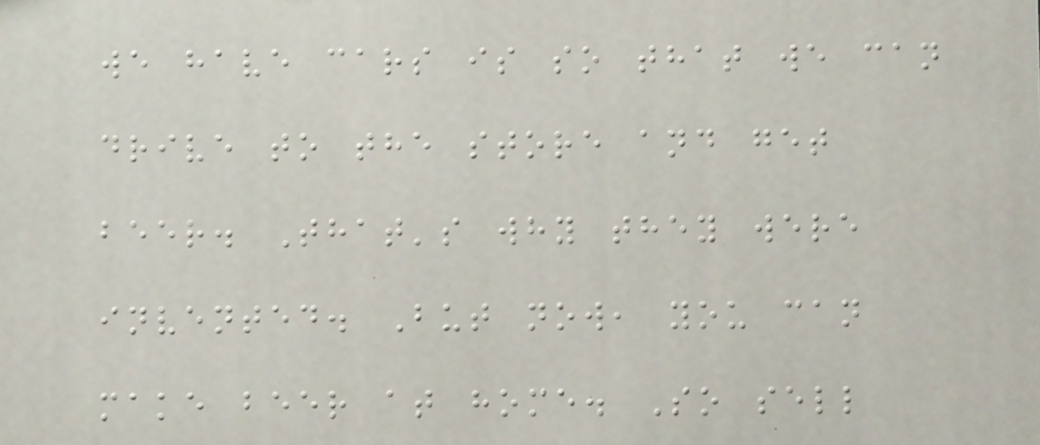we have cars is so that we can
drive to the store and get
beer. That's why they were
invented. But now, you can
make beer at home. So sell
